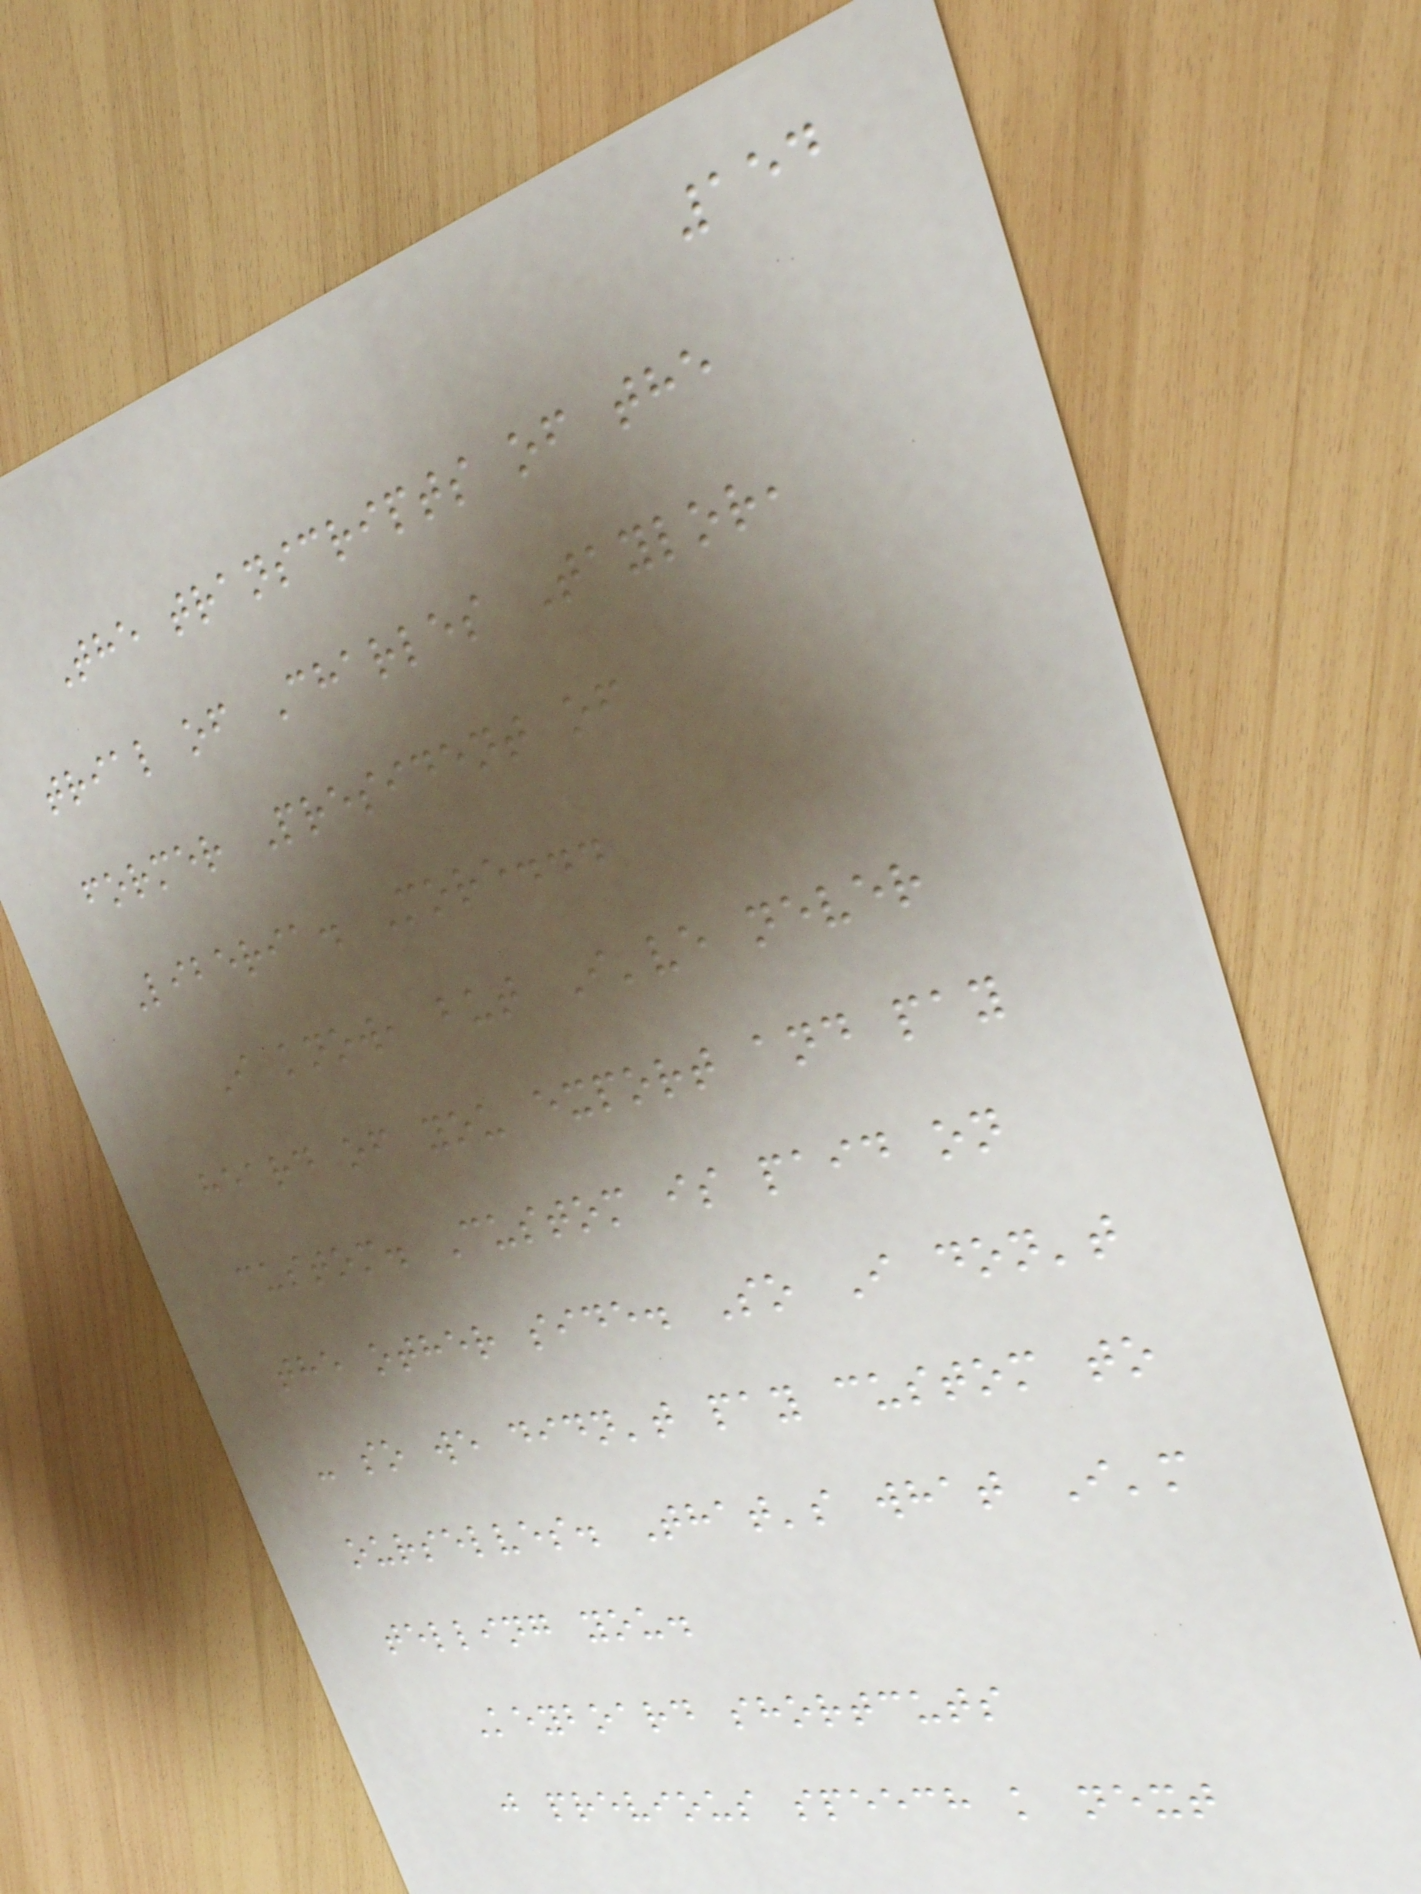154
The transcripts of the
trial of Charles Taylor,
former President of
Liberia. More...
I know, but I've never
heard of you export and pay
custom. Custom is paid on
the other side. So I don't
- so we didn't pay custom to
ourselves. That's what I'm
telling you.
Keyboard shortcuts
j previous speech k next
